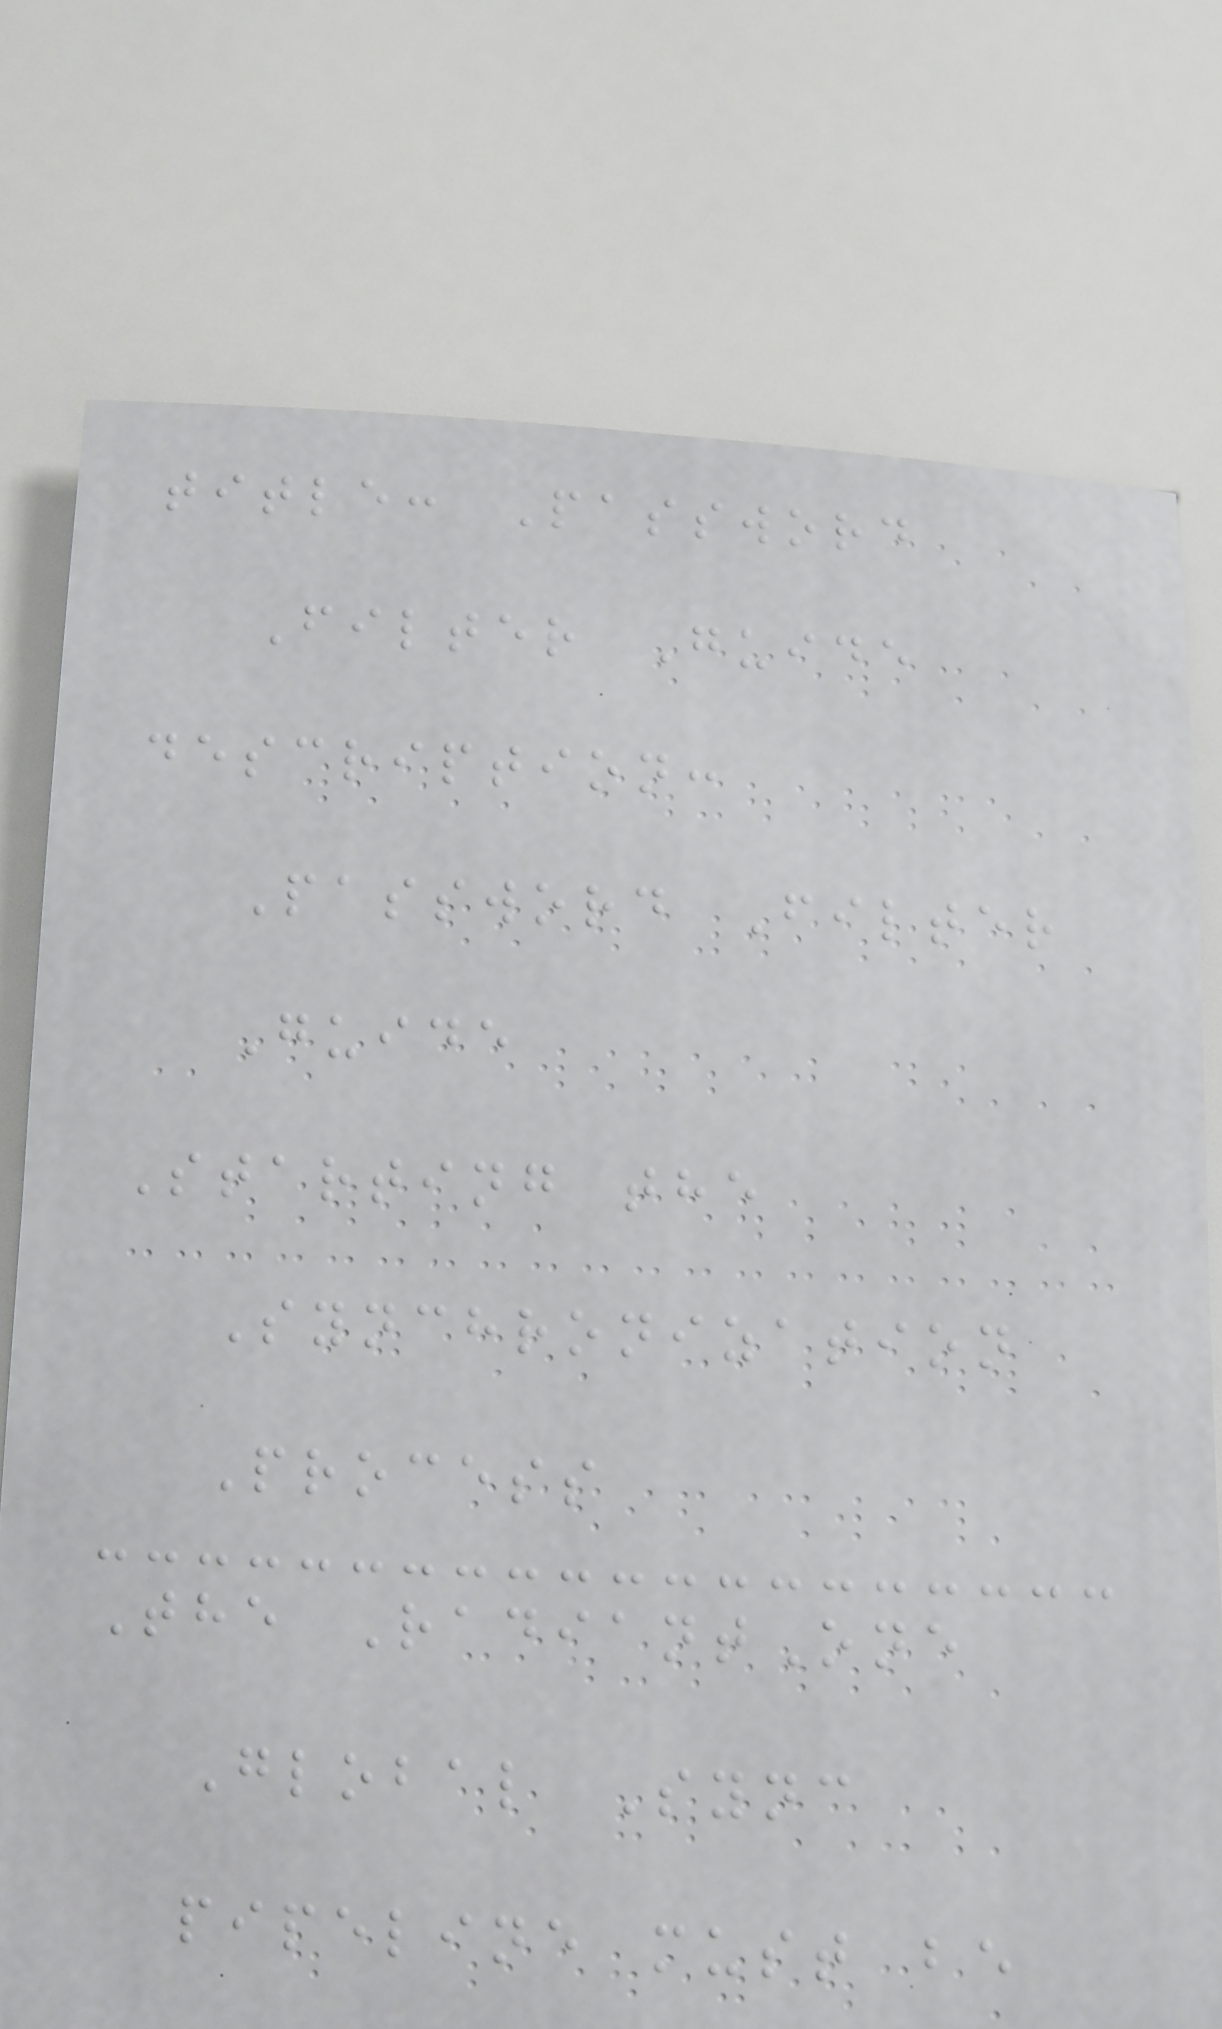title: Password
Filter Guide
description:
Password Filter
Guide
Starting the
Synchronization
Process
The RadiantOne
Global Sync
pipeline must be
